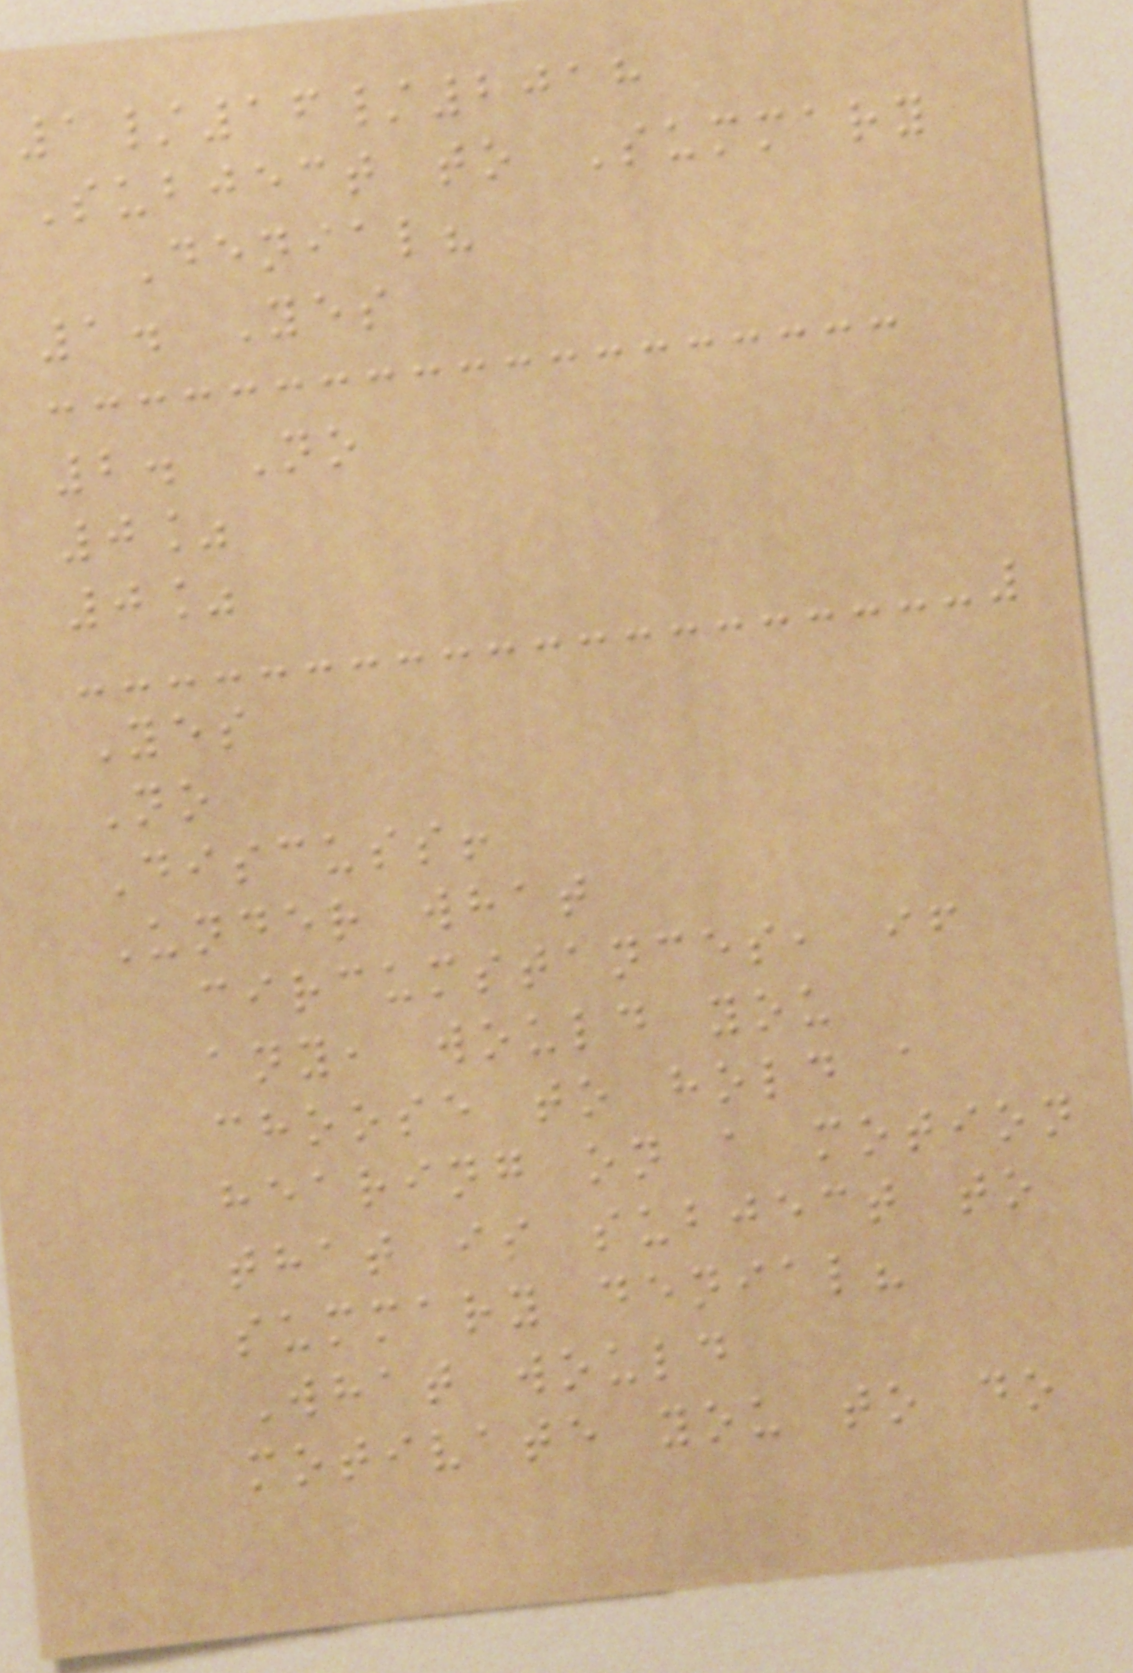1/16/2018
Subject to Summary
Denial?
1. Yes
2. No
0%
0%
Yes
No
Discuss!
Under what
circumstances, if
any, would you
choose to hold a
hearing on a motion
that is subject to
summary denial?
What would
motivate you to do
